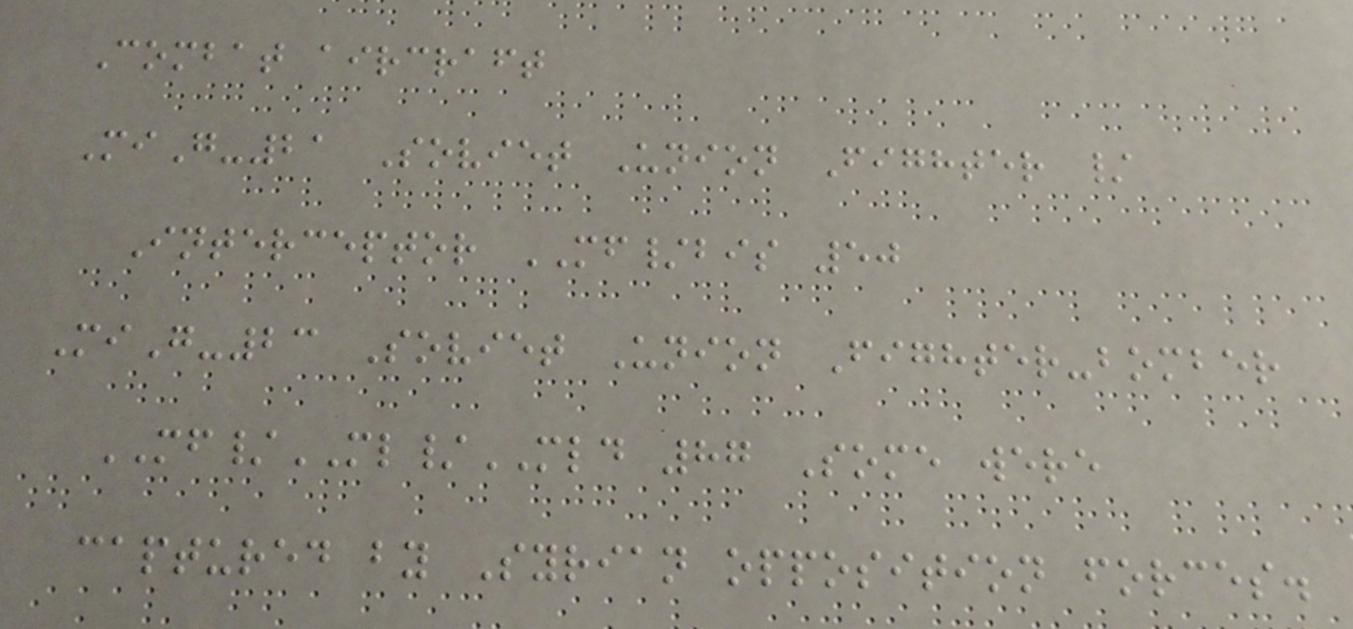Combat aircraft
MiG-21 Soviet Union Fighter /
Interceptor MF/bis 50
MiG-23 Soviet Union Fighter-bomber
MF/ML/MLD 87 Some were
captured by Syrian opposition forces.
